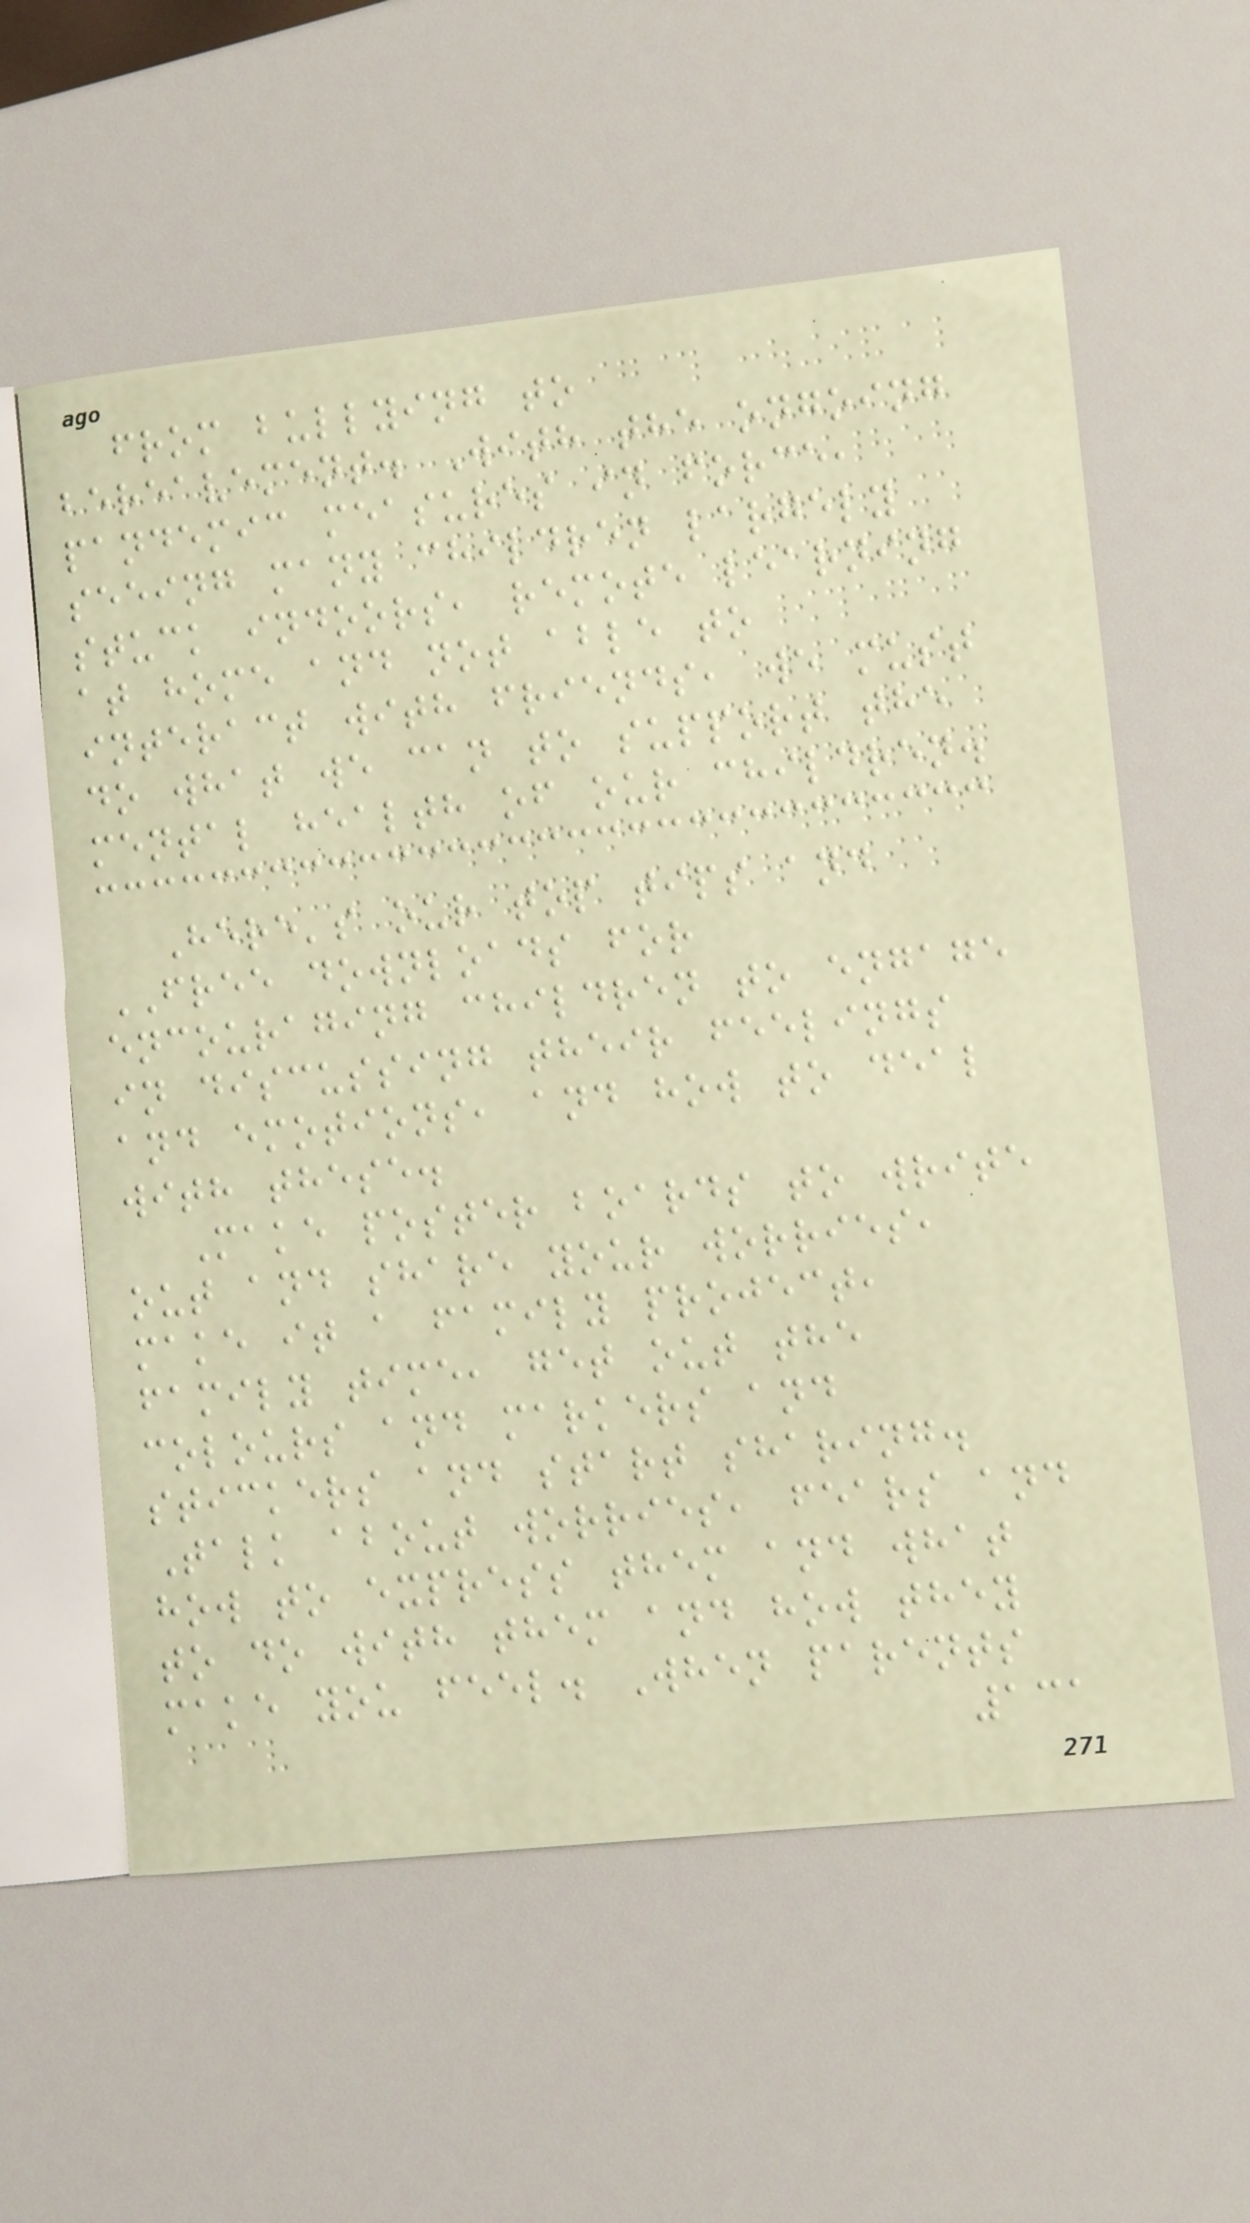from bullying to
bereavement. With the ongoing
pandemic measures in force,
seeing many children largely
stuck indoors, remote learning
at home and not able to
interact with friends, we must
do what we can to support the
mental health of our children.
Here's our top tips and
FREE downloads for
encouraging children to engage
in discussing their feelings
and emotions, and how to deal
with these.
Make poster boards to write
out and share your worries,
make it a family project,
family time, get out the
colours and markers and
stickers and start sharing.
Talk about worries, fears and
how to express them and what
to do with them and how they
make you feel. When parents
131
